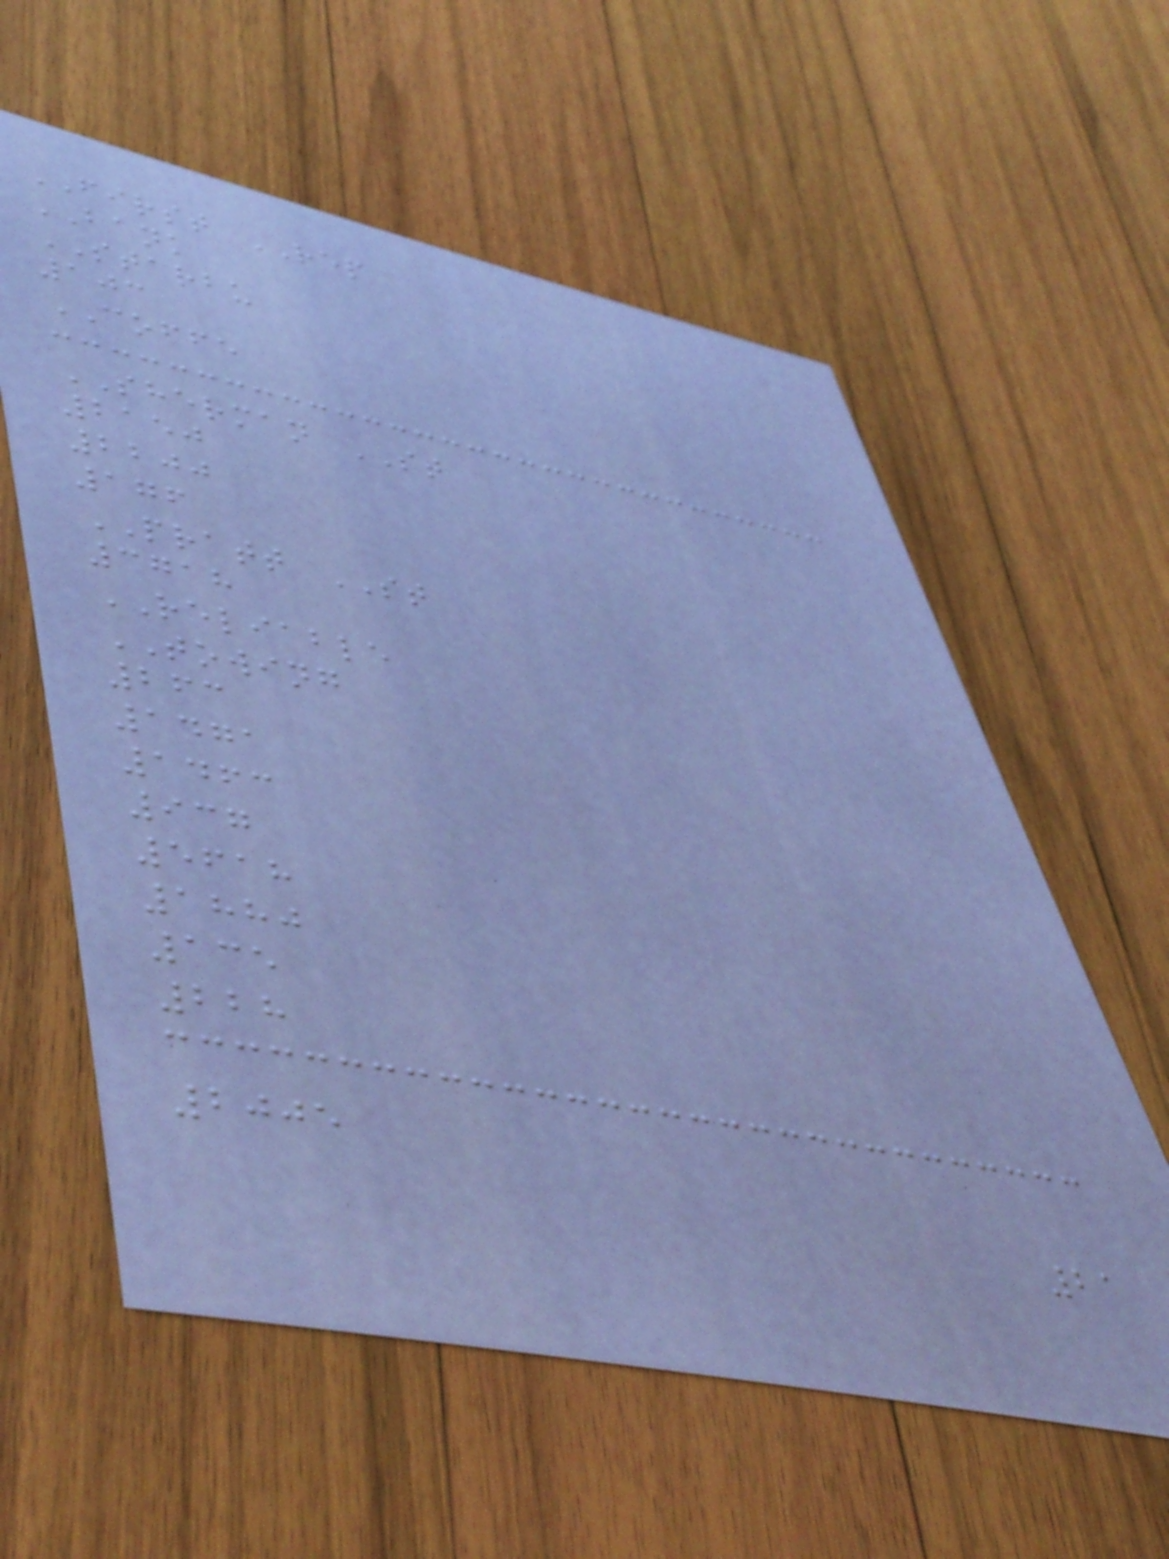FIRST REP
BANK
STARBU
103
COFFE
SHERMAN ST
2150
2200
176
PRATT ST
3718
RELIABLE
TOWING
263
1471
1463
937
5618
1880
135
228
2005
21
